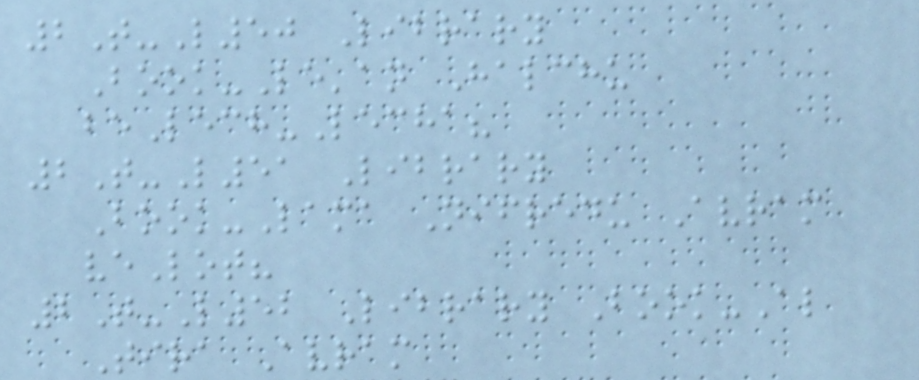2T-L50 Library
Book-Le'an Halchu
beLech-Lecha?
2T-L51 Library
Book-Lama Nifredu Avram
veLot?
2T-L52 Library Book-Al
Tira Avram
